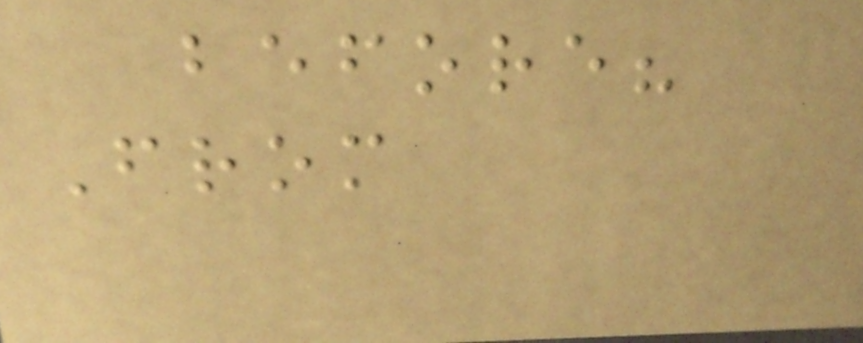before?
From
